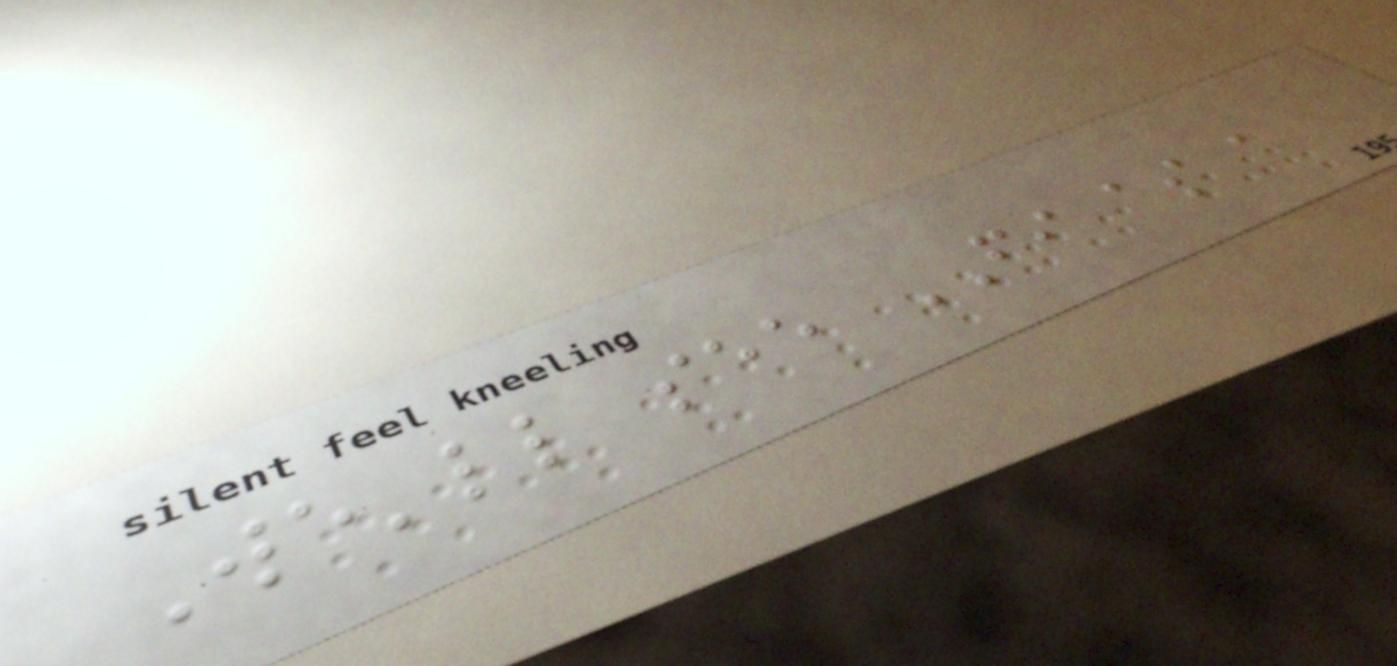We'll see FI as a
